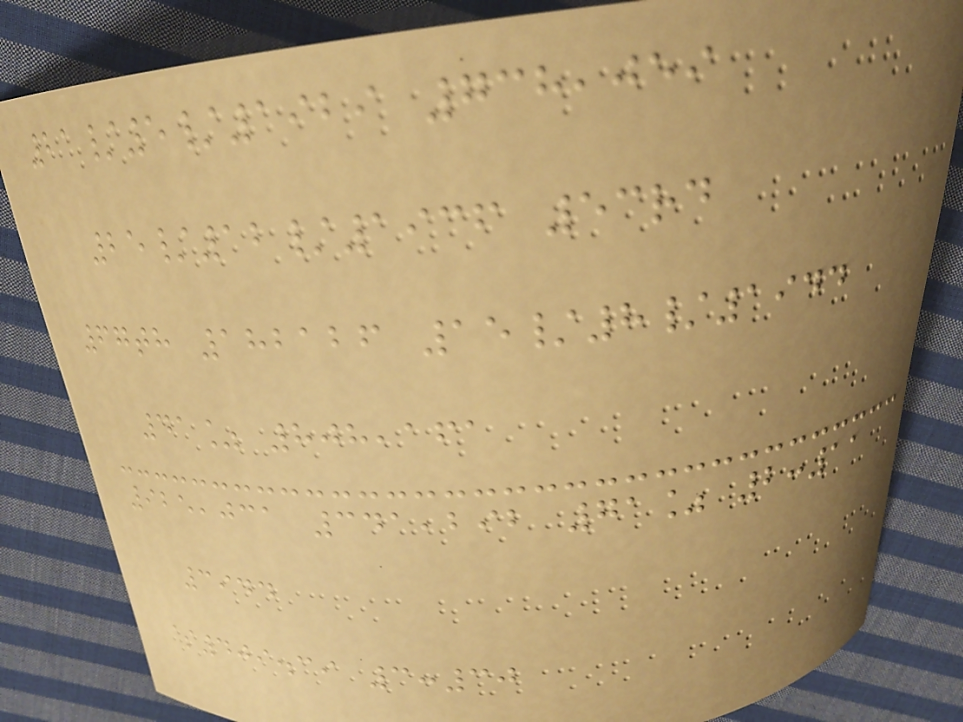21/5/1929 738,059
25/12/1936 53rd
67th 182126 15/8/1944
41% 808,161
925,031 341,292 71% 2:11
3944
$409.39 3:30
